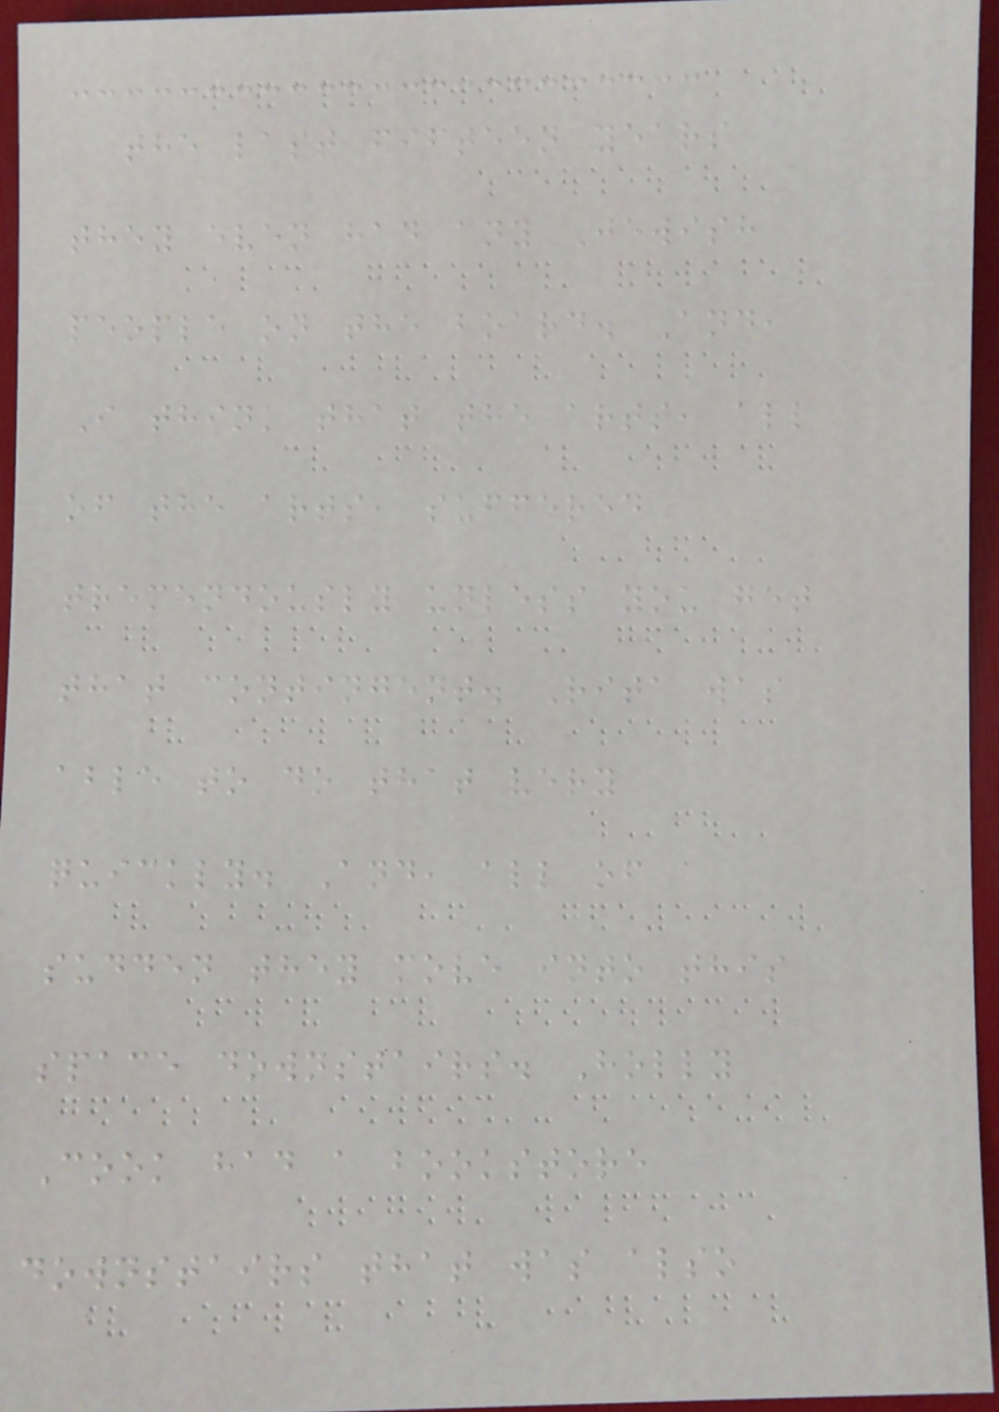the last fifteen years
they even had any Jewish
people on the board. And,
I think that the arts, all
of the arts, suffered
tremendously unless you get
that contingent. Rita was
able to do that very
quickly. And, all of a
sudden they move into this
space downstairs. Holly
Cook had a bookstore
downstairs that was also
